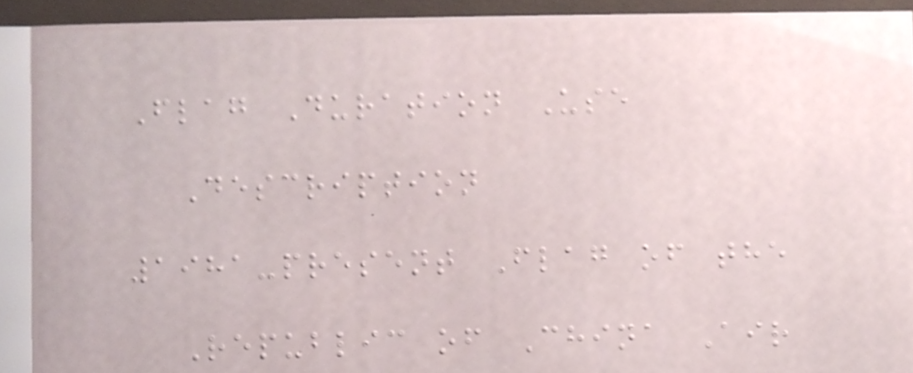Flag Duration Use
Description
1981-present Flag of the
Republic of China Air
